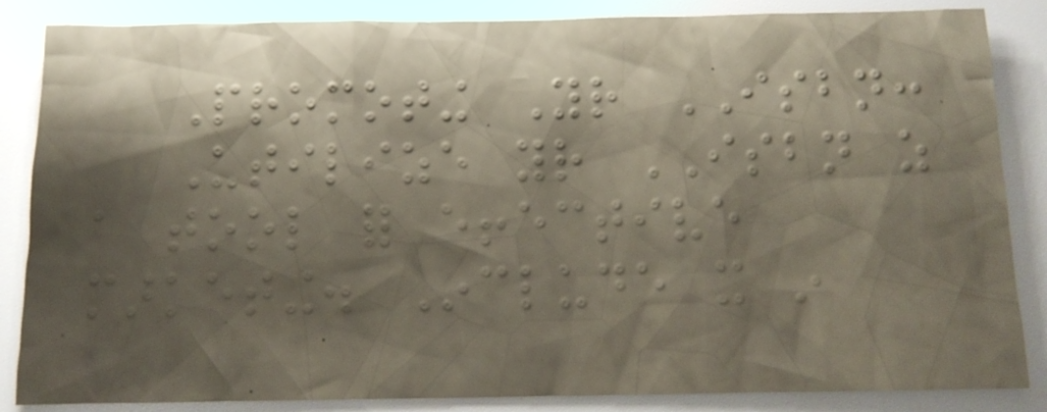Promoting Your ISBN:
Utilize your ISBN as
a tool for effective
marketing. Include it in
